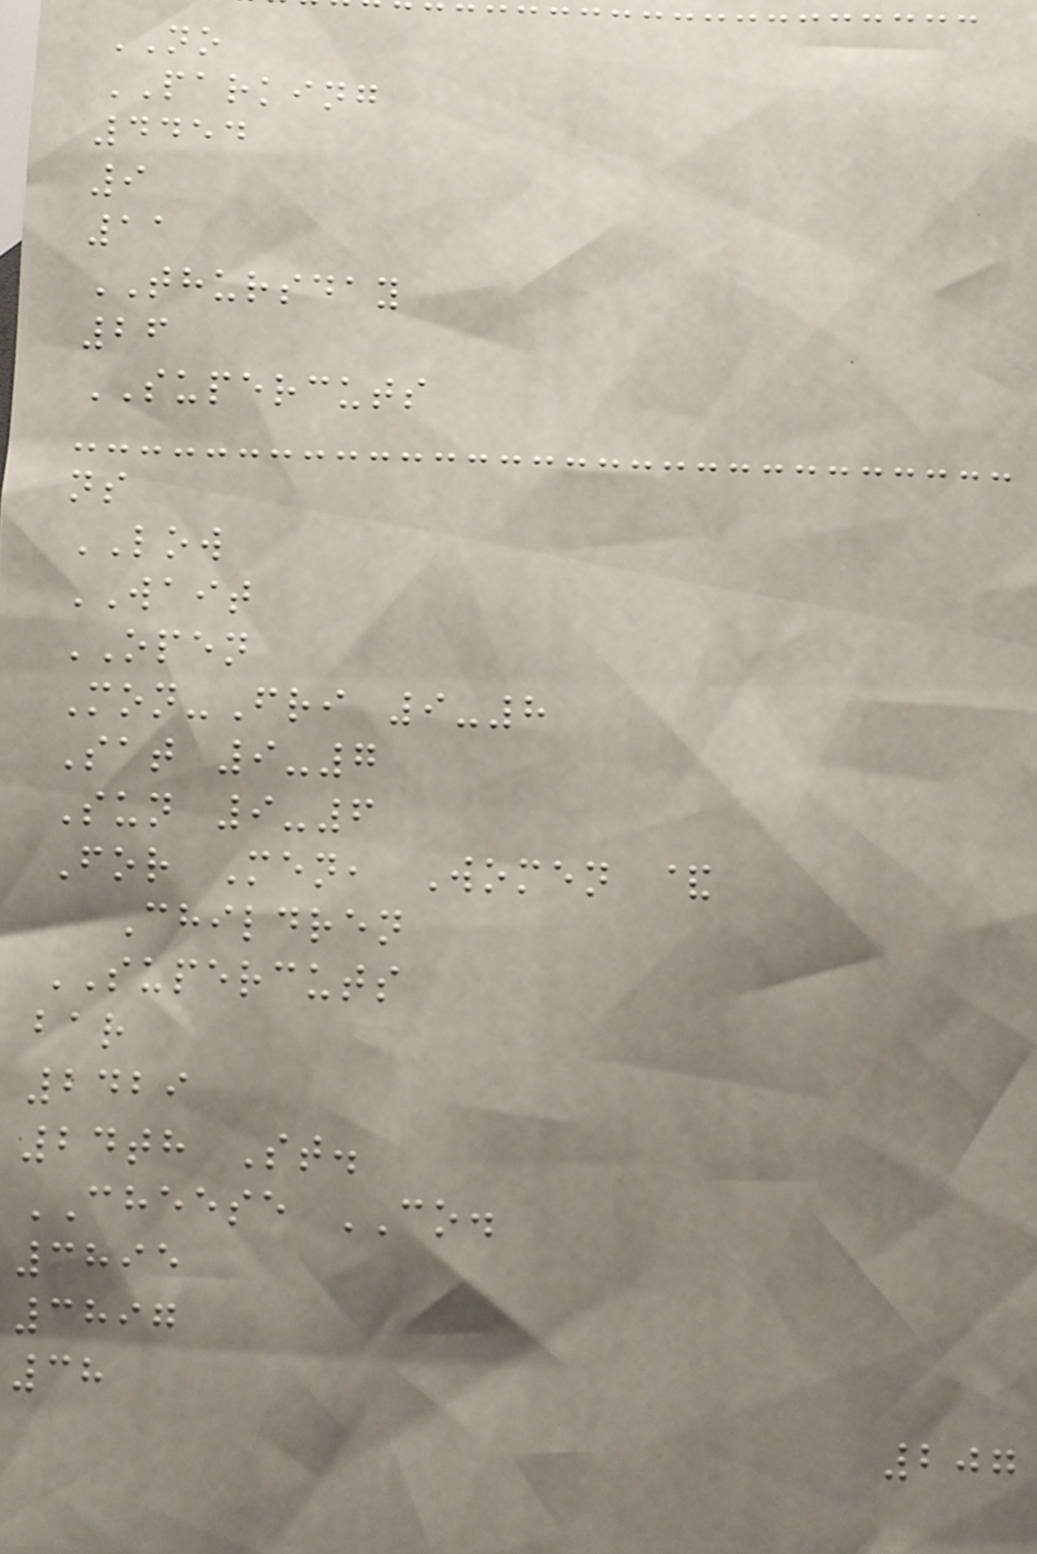NO
PARKING
4454
9
11
THURSDAY
26
SUPERCUTS
ns
LOW
WAIT
OPEN
Mon-Fri 9-8
Sat 9-7
Sun 9-6
For Men, Women &
Children
SUPERCUTS
bar
2429
24th St.
CHEESE CO.
3895
3897
38
207
